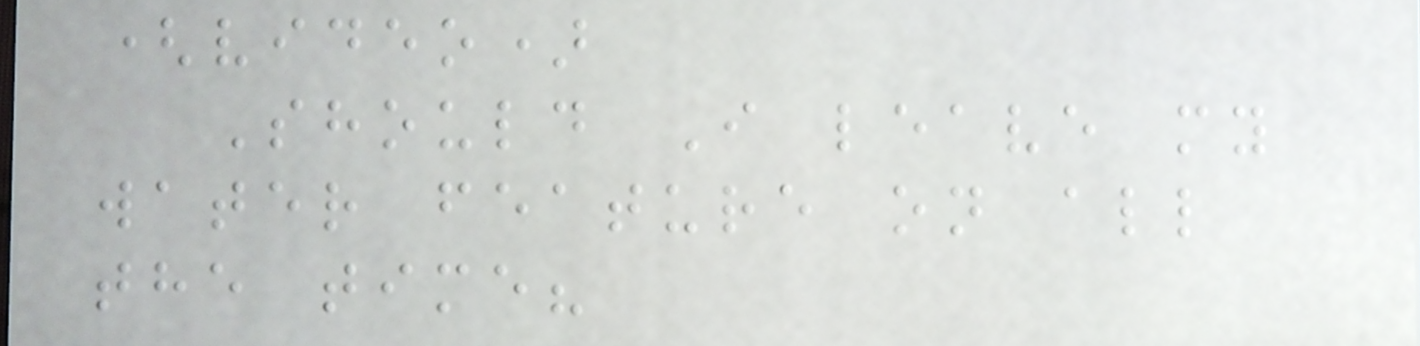(video)
Should I leave my
water feature on all
the time?
